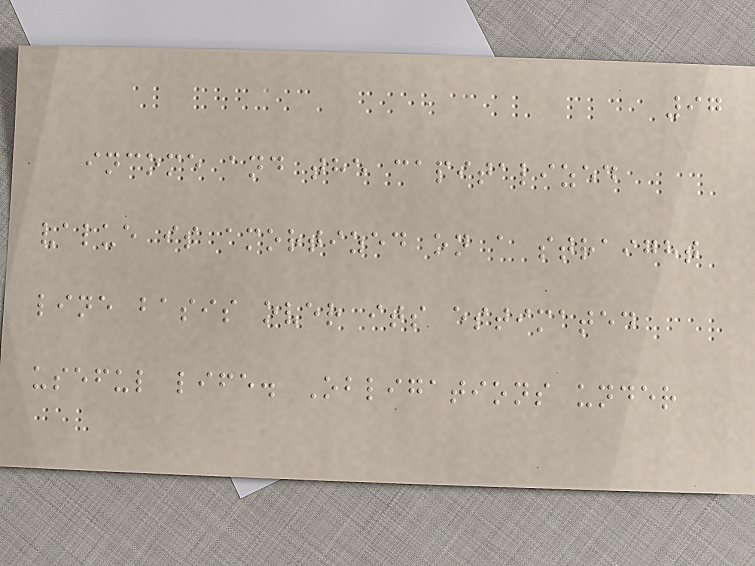97
income and the capitalized
value is amortized on a straight
line basis over its estimated
useful life. Obligations under
